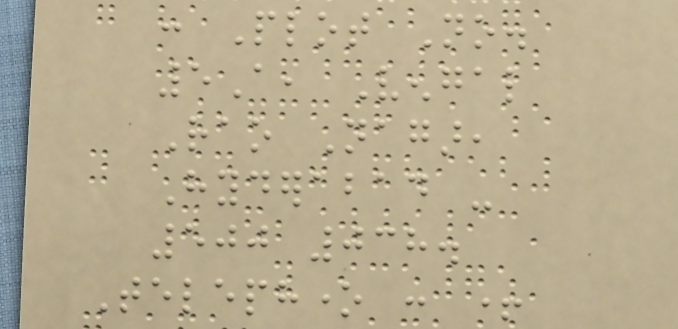: Plot No.
5A, Vengal
Rao Nagar,
Hyderabad -
500 038.
Telephone : +
